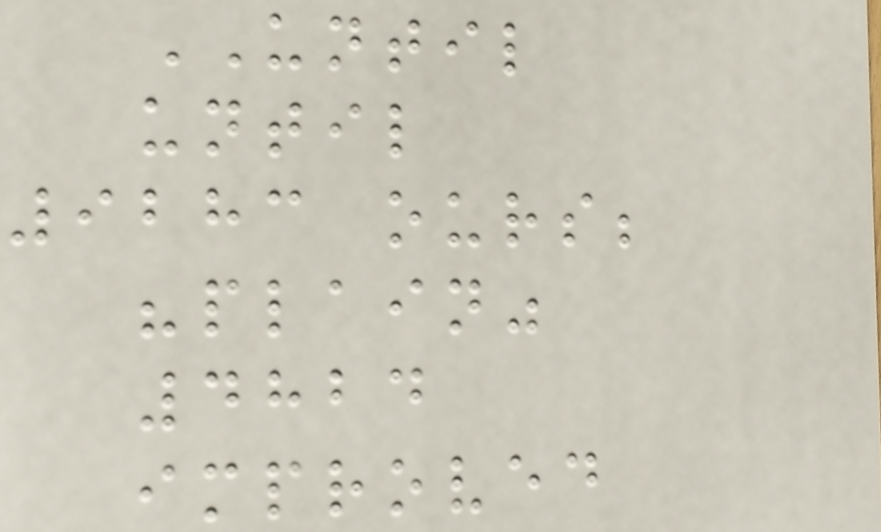UNTIL
until
9283 ours;
"plain"
4824
improved
